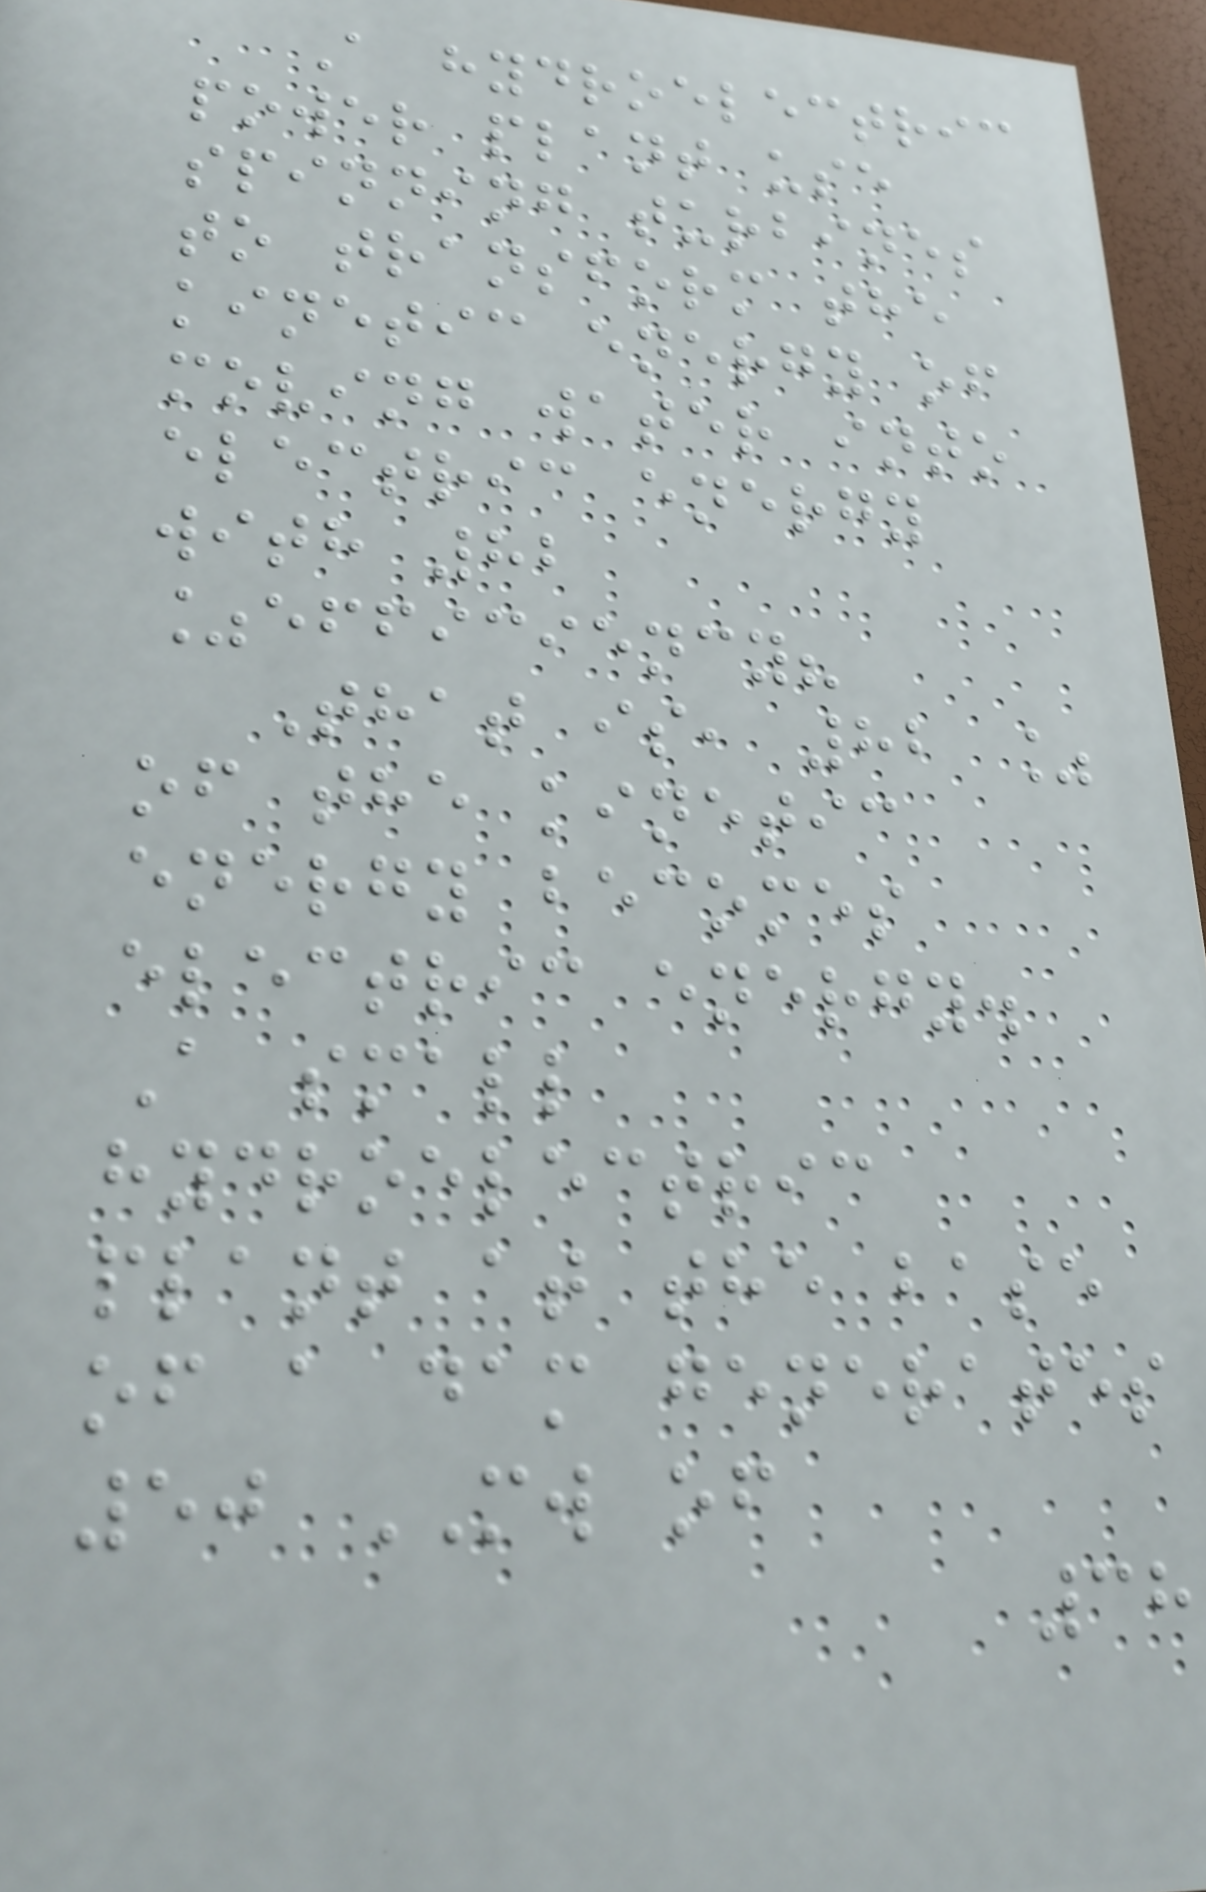A hydroelectric
power plant use
spinning turbines
to transform the
kinetic energy of
moving water into
electric energy
with 82
%efficiency?
That is, 82 %
of the kinetic
energy becomes
electric energy.
A small
hydroelectric
plant at the base
of a dam generates
50 MW of
38
